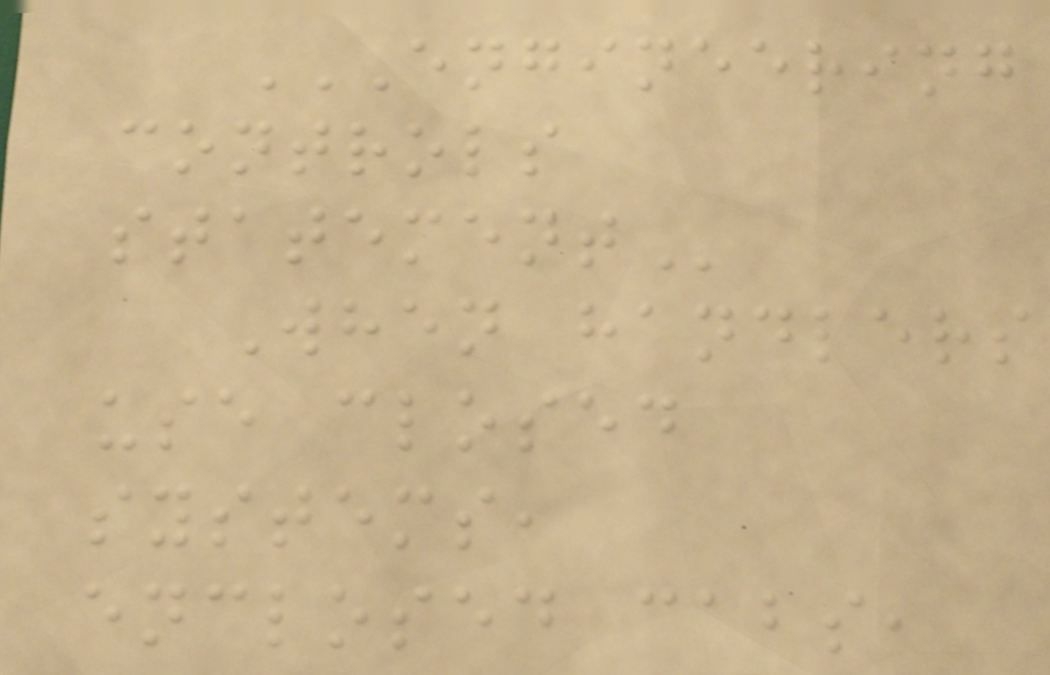ENGINEERING
CONTROLS
STATEMENT
When handlers
use closed
systems,
enclosed cabs,
